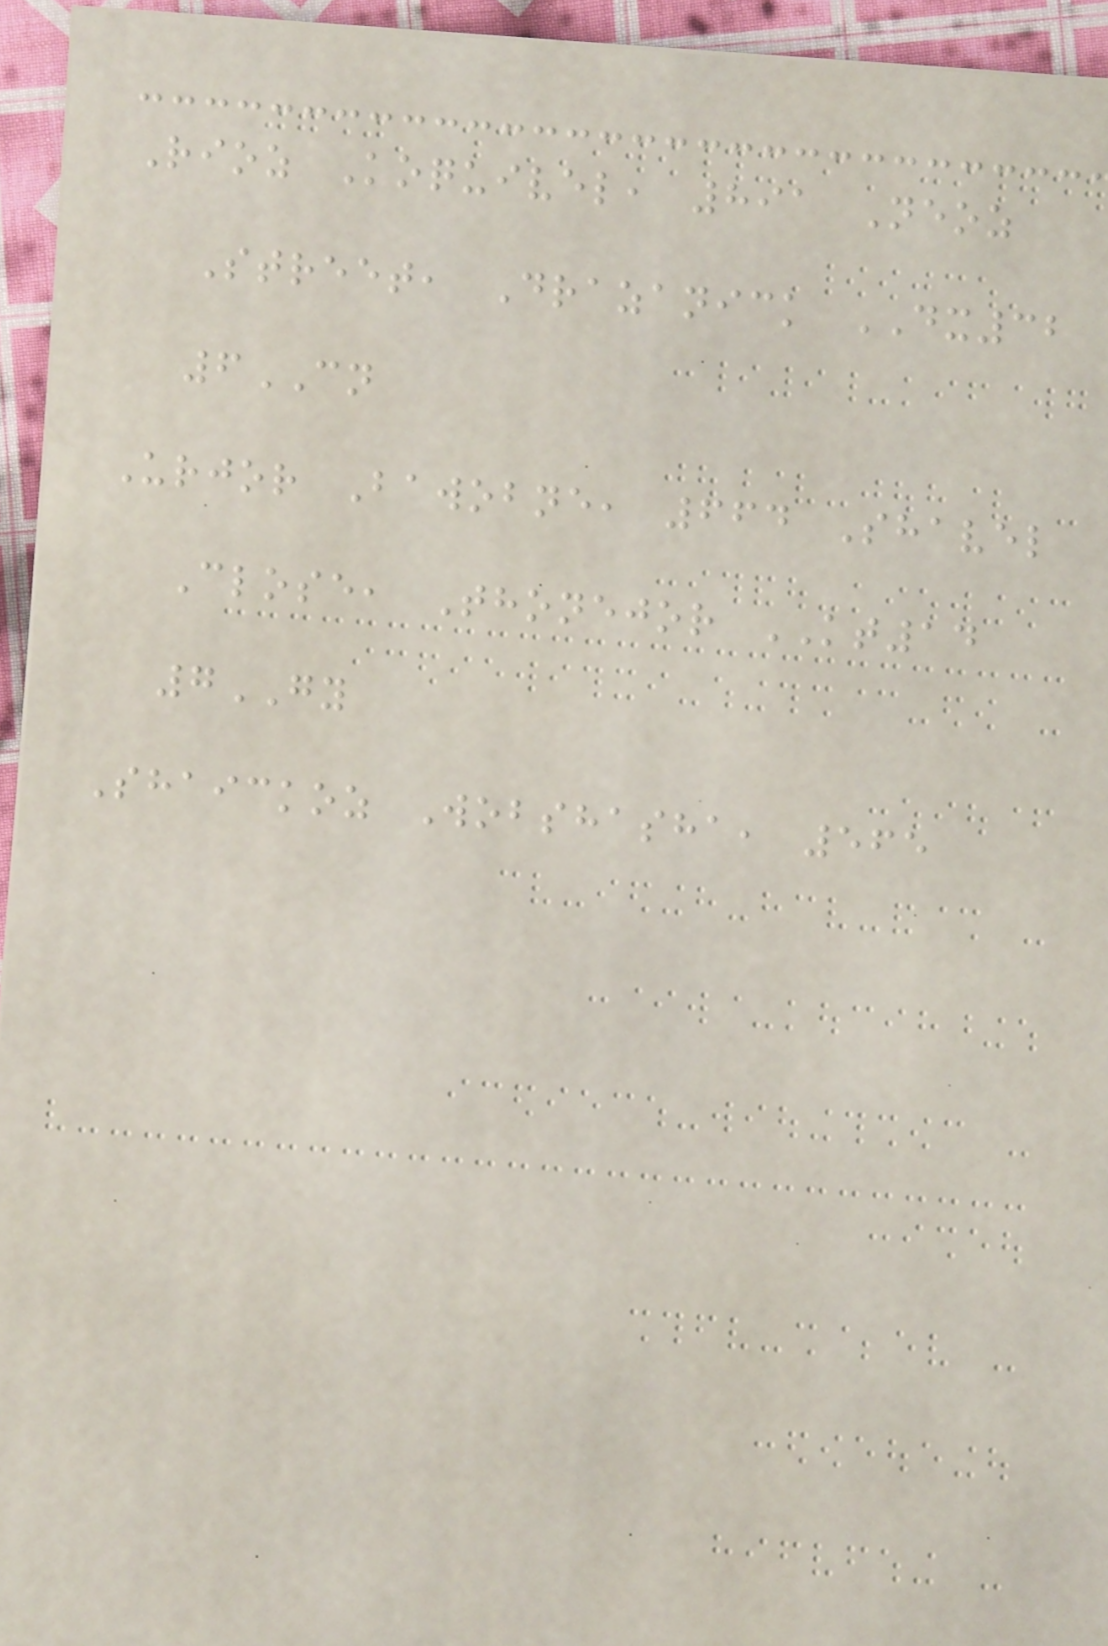Rioz Koquivel, 891 Neoz
Street, Drazanick DX32
6CN
Urjor Bawobne, 664 Shavel
Close, Thonejor KT14
7GY
Shaickoz Wobshasha, 565
